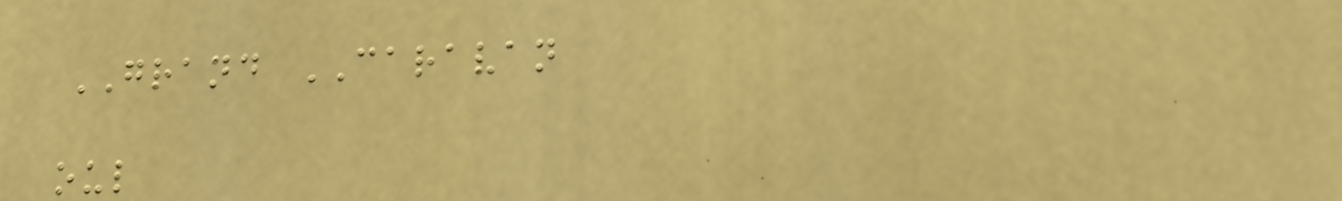GRAND CARAVAN
oul
